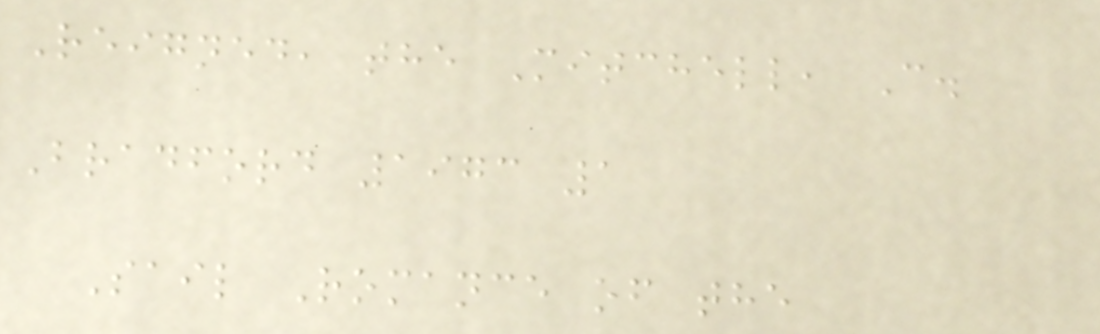Reigned, the Mitchell, C.
Bradford 1973 1
Sail Romance of the
